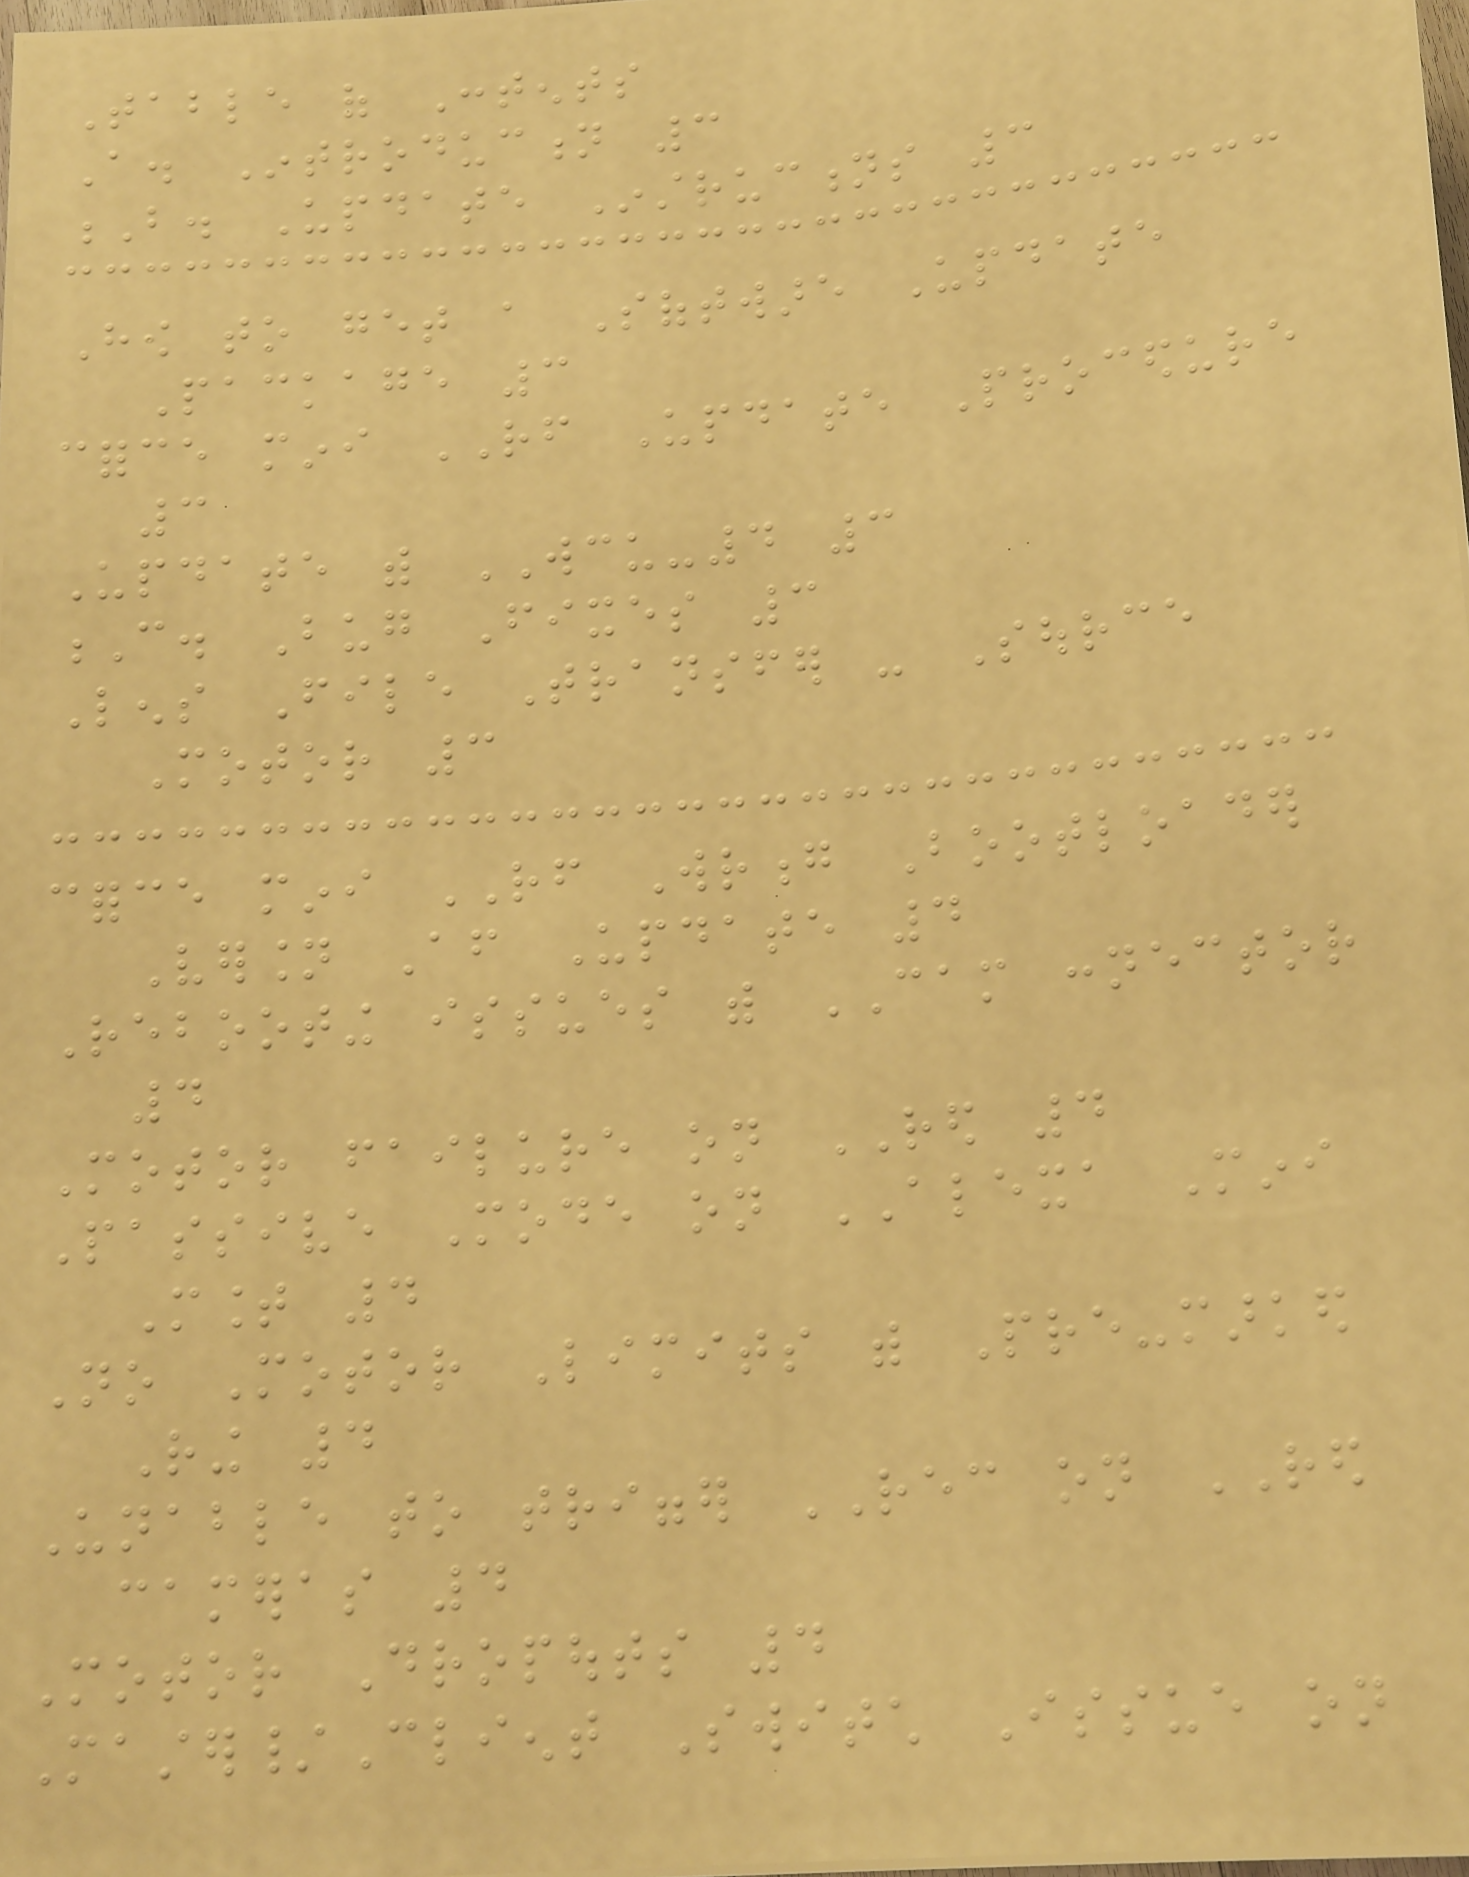Table of Contents
A. Introduction 3
B. Update Instructions 3
How to get a Software Update
Package 3
cforce mini RF Update Procedure
3
Update with WCU-4 3
C. Bug Fixes 3
Lens File Transfer - Source
Motor 3
cforce mini RF Wrong Bootloader
Version After Update 4
Rebooting issues with CAM connector
4
Motor failure on RED 4
Passive Mode on ALEXA Mini
Mount 4
No Motor Limits with Pre-marked
Ring 4
Unable to trigger REC on RED
cameras 4
Motor Dropouts 4
Master/Client Switch Issue on
